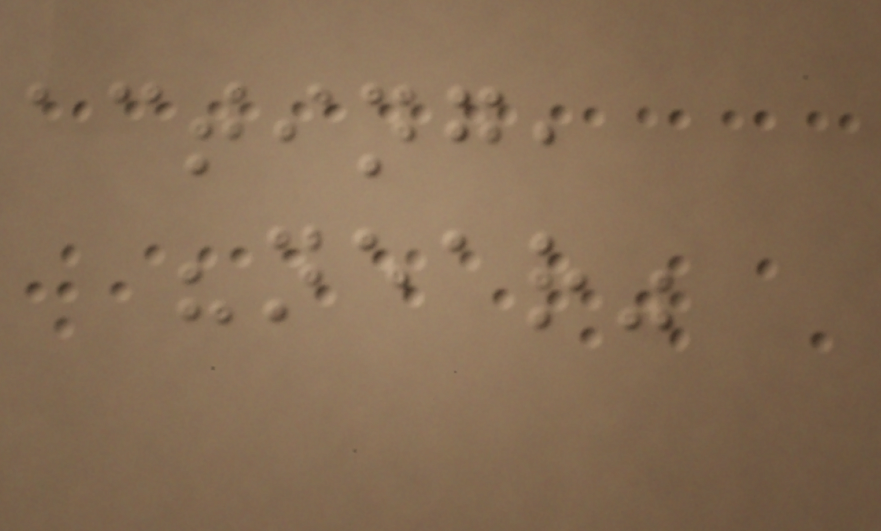acting,
"near"
